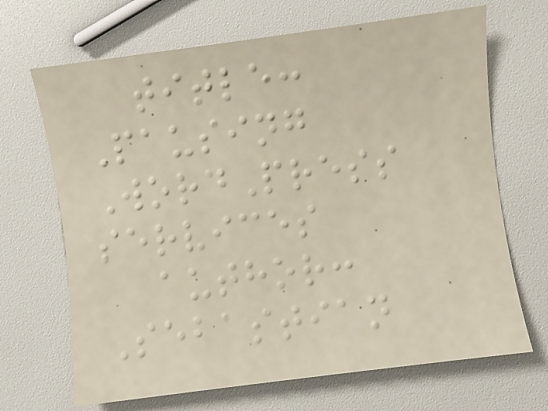title:
Pausing
WordPress
services
author:
Sebastian
